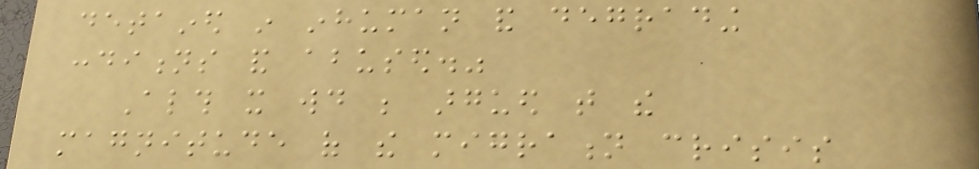detained in inhuman and degrading
conditions and abused."
Although it would be argued that the
magnitude of the migration crisis
